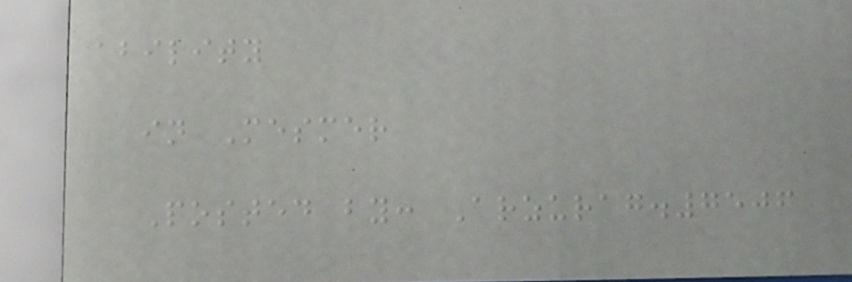ability
in Mesmer
Posted by: Arzurag.7506
